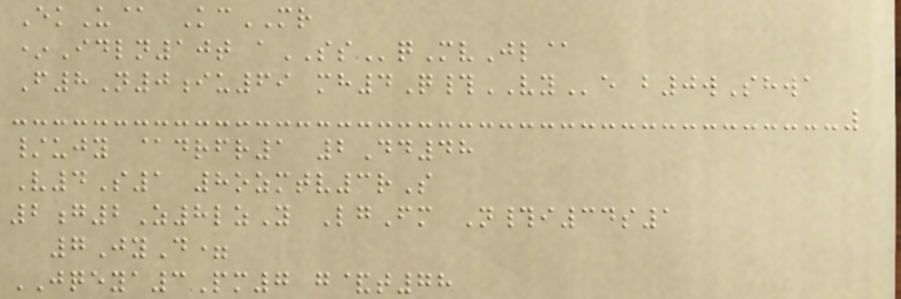EkU@ KcMR
*Idln10t aSSqMvJl@
F8N0iu69 mh4Q#VYe b0wShwa
/ujy @drfr1 2Dd48
V4S1 8ozmtv3rS
2g2Z8lzY LgFm N#i34s1
7JyD=
JQEYA3Pm7 g&t78
